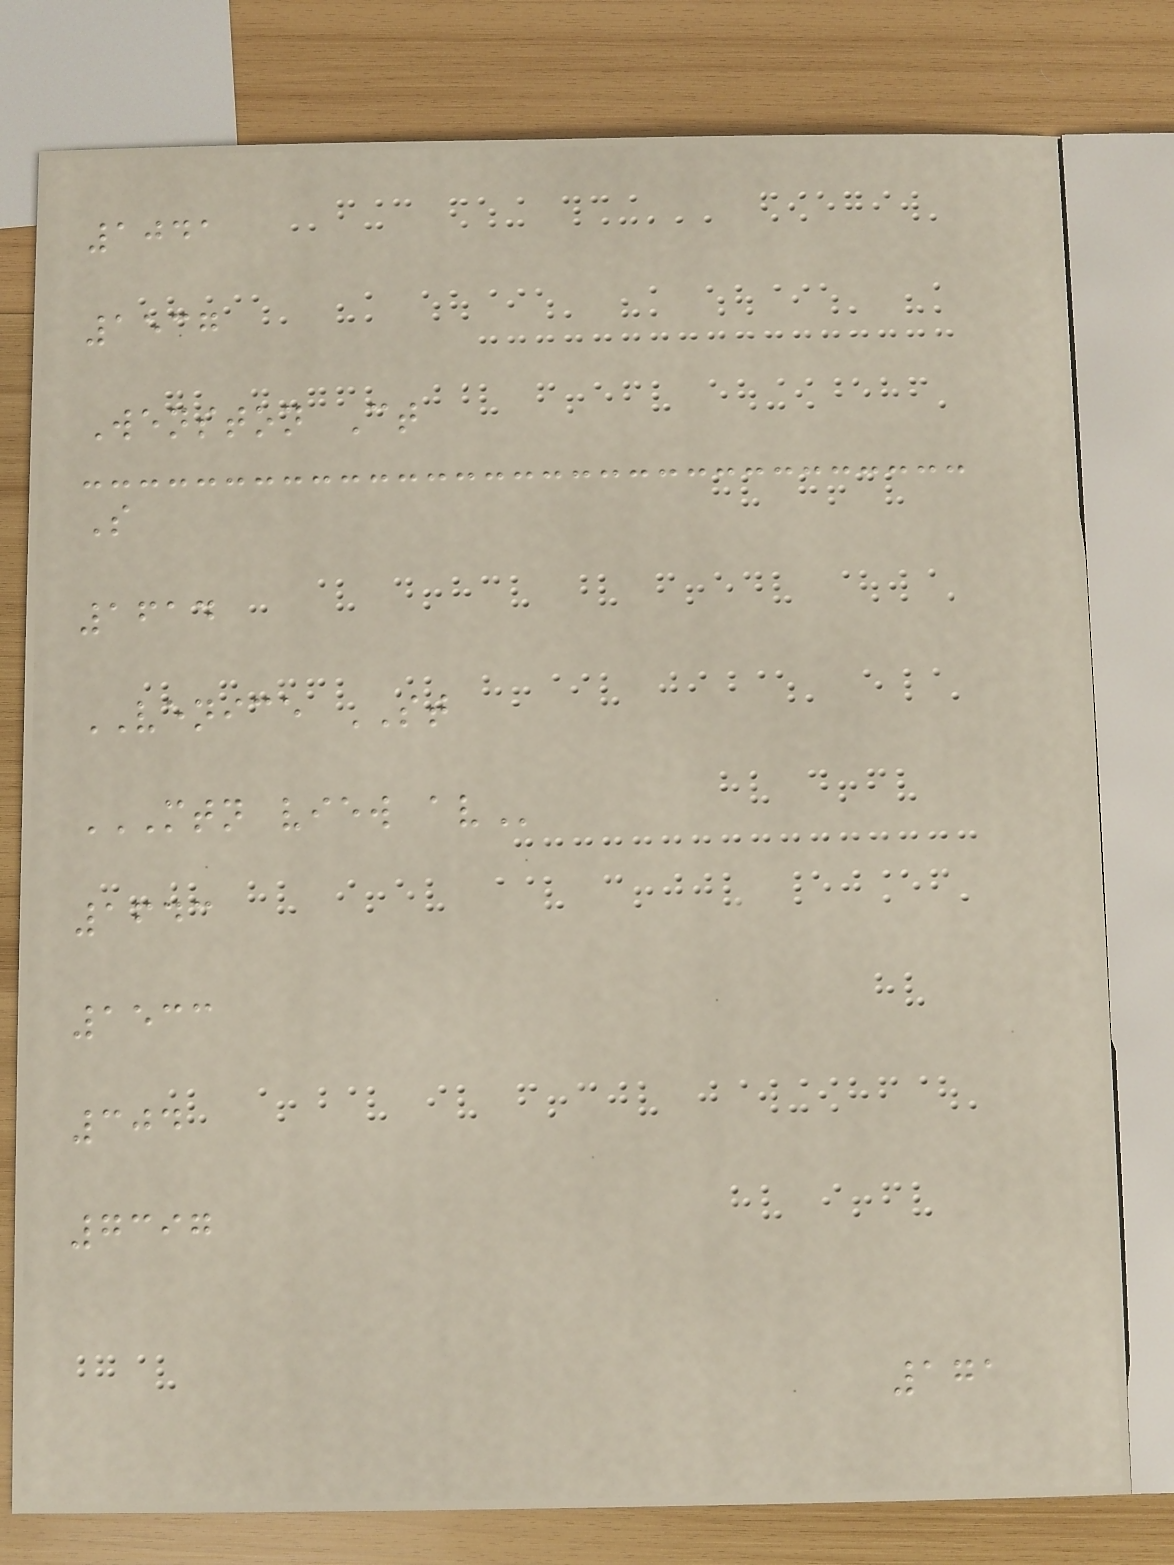1041
1537
Wenston Ct
S
1614
VENICE ST
MTN VIEW AV
1643
1533
304
7397
171
